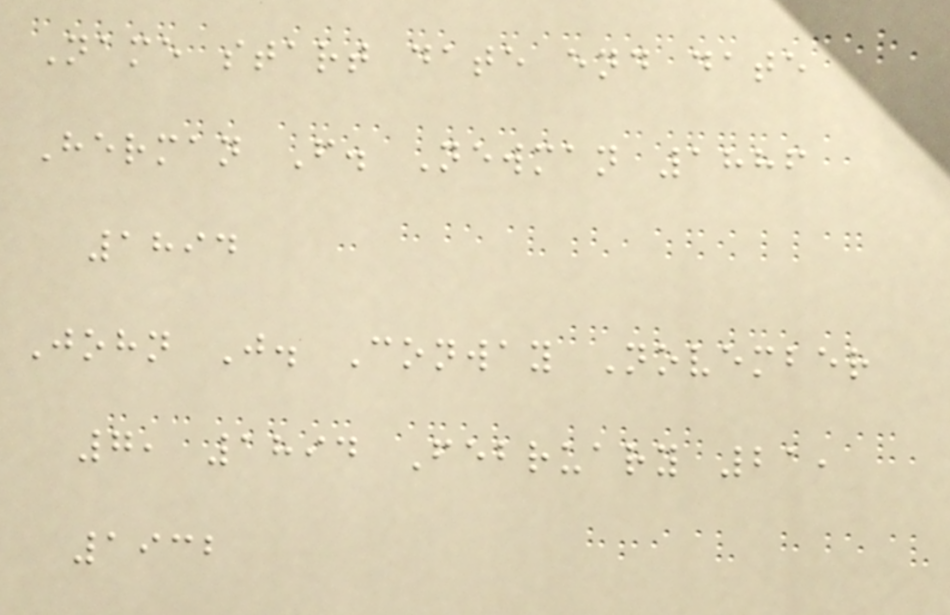Name start date end date
Herman F. Newman 1886
1894
John J. Conway November
7, 1894 February 21,
1932
